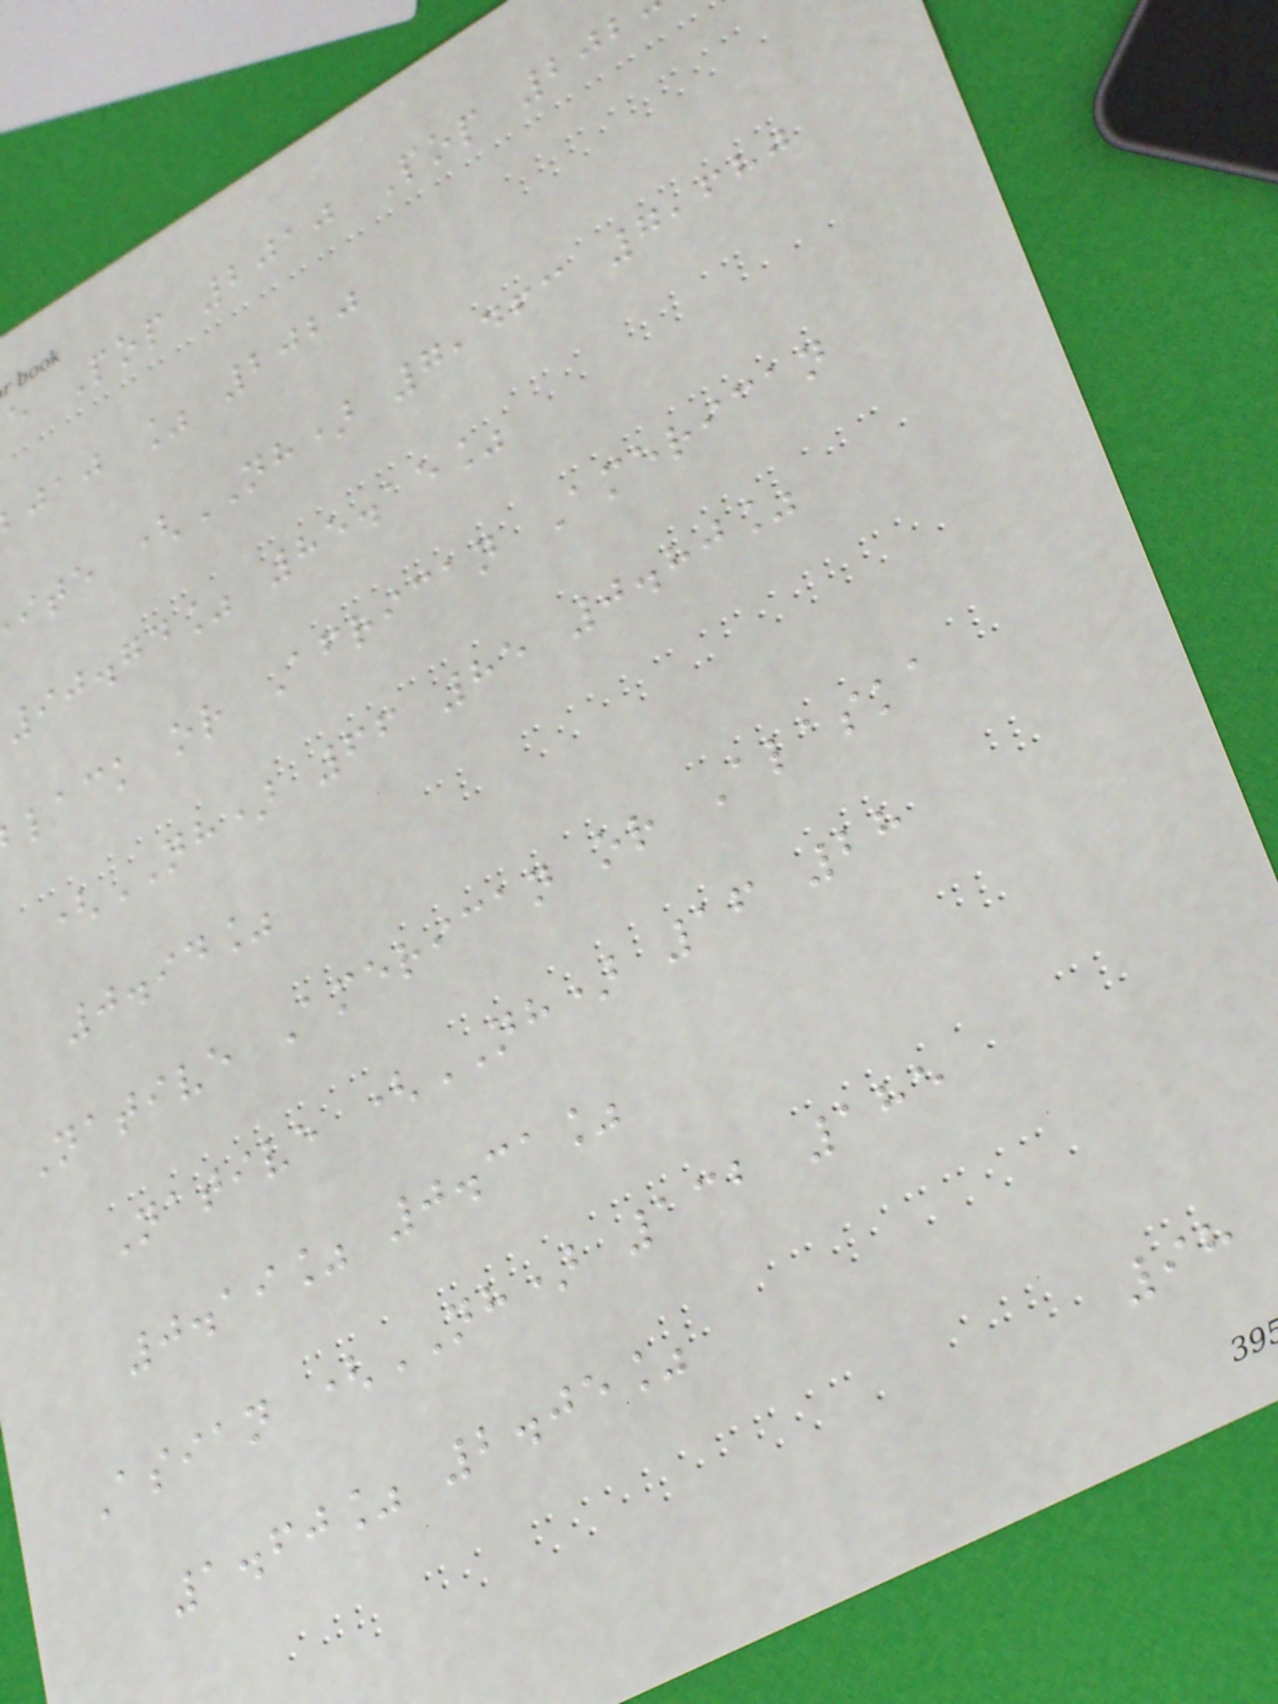e Pop 2010 Pop 202
jaj % 2020
ite (NH) 7,463 7,680
90.74% 85.15%
lack or African American
(NH) 66 85 0.80%
0.94%
Native American or Alaska
Native (NH) 16 28
0.19% 0.31%
Asian (NH) 132 185
1.60% 2.05%
98
